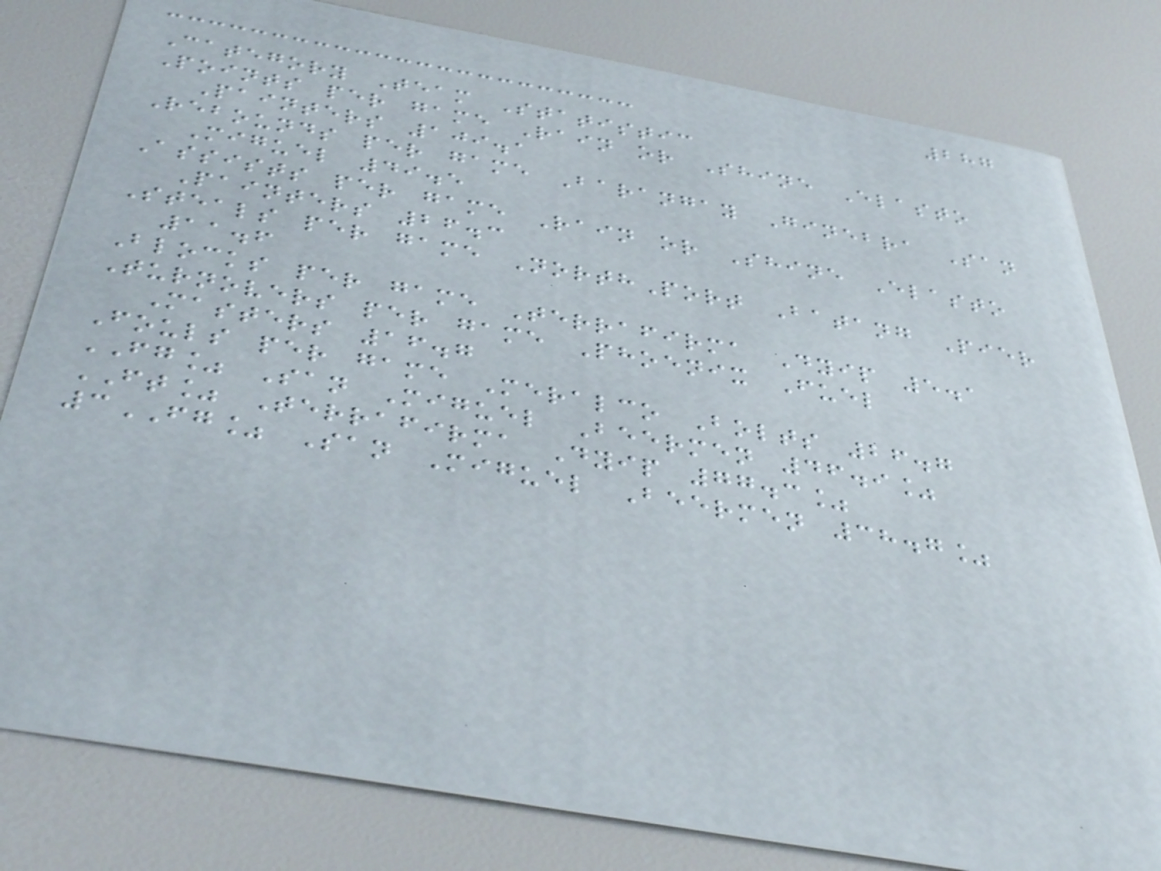287
Category Team Statistic
Points per game Rain or Shine Elasto
Painters 109.1
Rebounds per game Barangay Ginebra San
Miguel 49.5
Assists per game Rain or Shine Elasto
Painters 26.3
Steals per game NorthPort Batang Pier
11.6
Blocks per game Terrafirma Dyip 5.1
Turnovers per game Phoenix Fuel
Masters 16.7
Fouls per game Meralco Bolts 26.7
FG% San Miguel Beermen 46.9%
FT% Terrafirma Dyip 77.3%
3FG% San Miguel Beermen 38.7%
